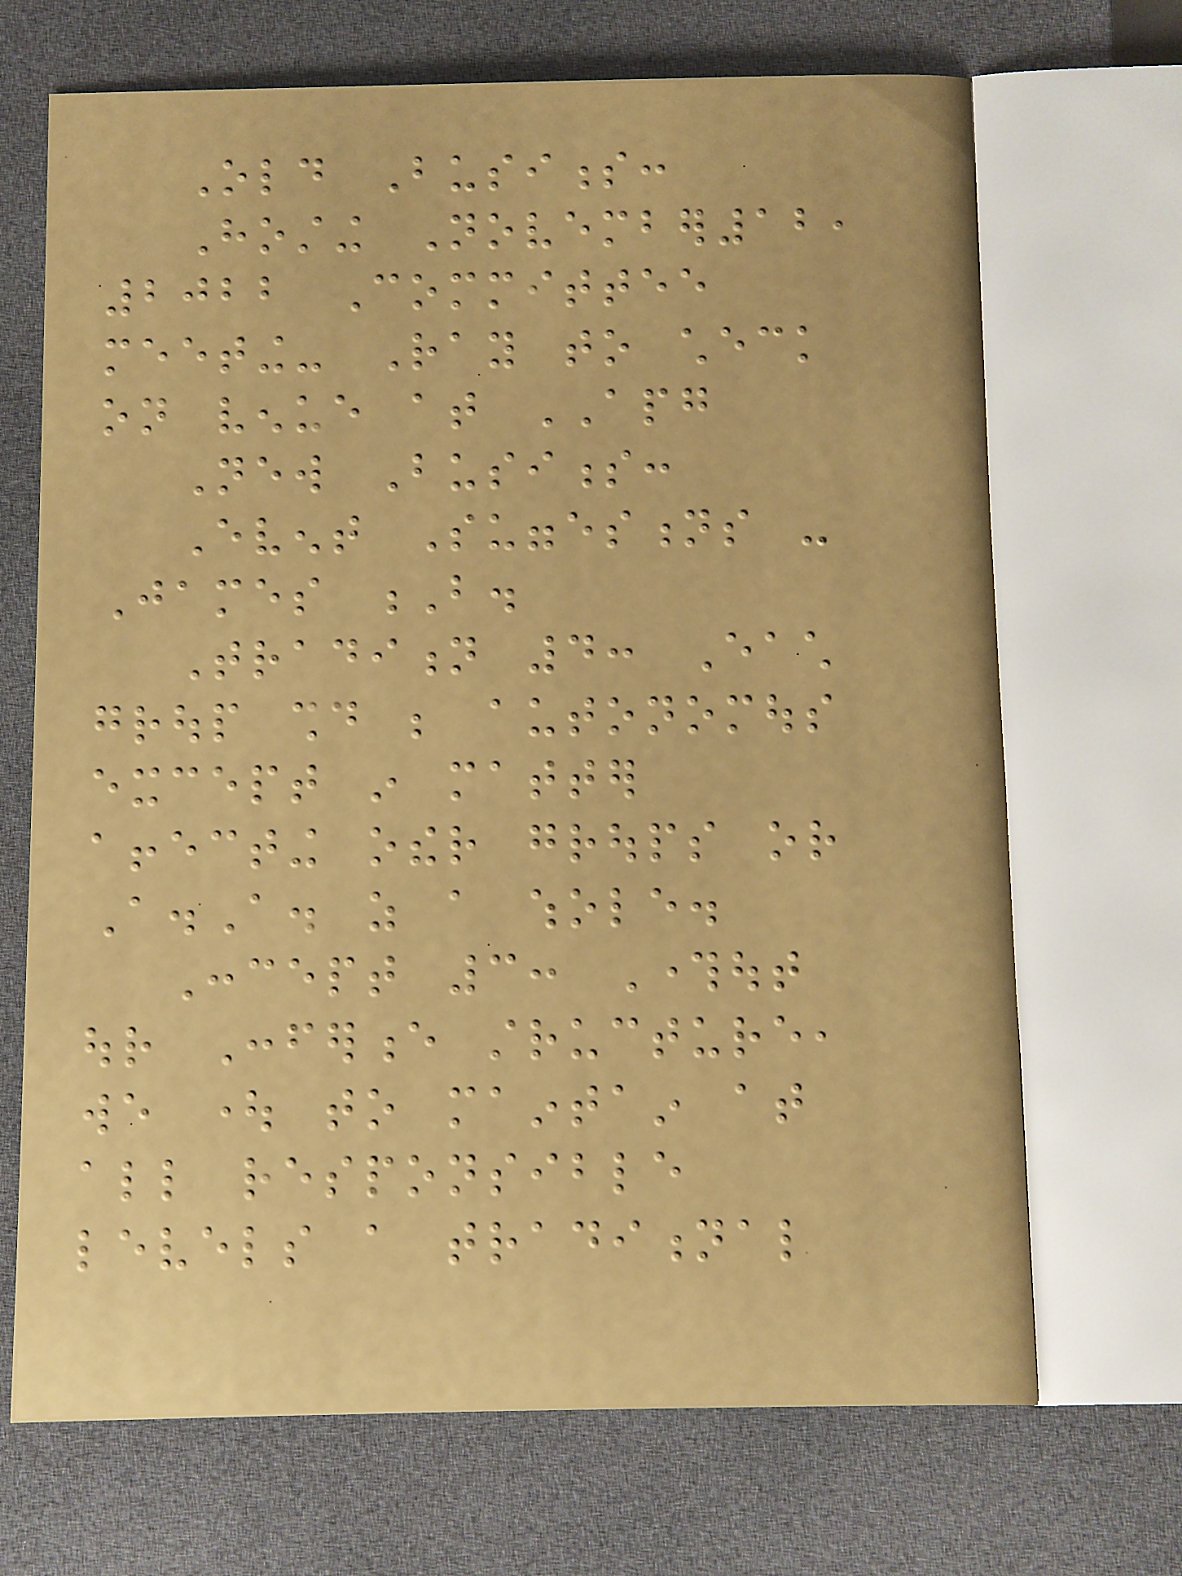Old Business:
Hosting November12,
2022 Committee
meeting- Ray to check
on venue at APG
New Business:
Event Suggestions -
James B.
Tradition 4: Each
group should be autonomous
except in matter
affecting other groups or
A.A. as a whole.
Concept 3: Throughout
our Conference structure,
we ought to maintain at
all responsible
levels a traditional
